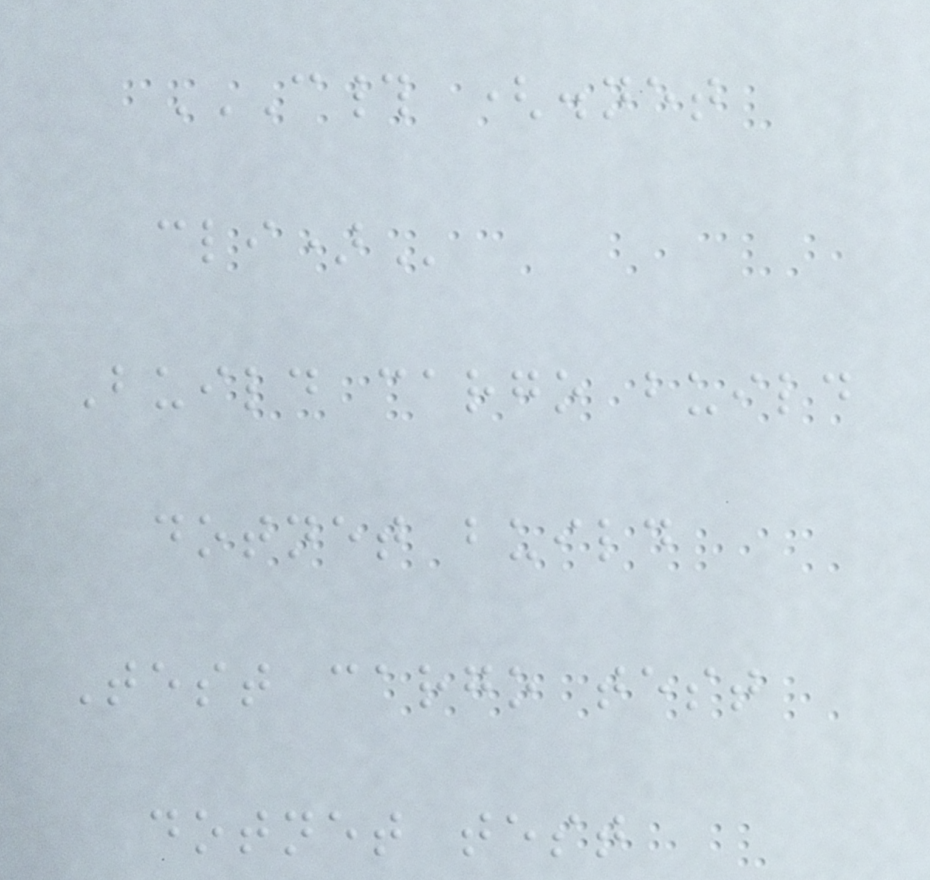C# (.NET
CLI)
Build cargo build
dotnet build
Test cargo test
dotnet test
